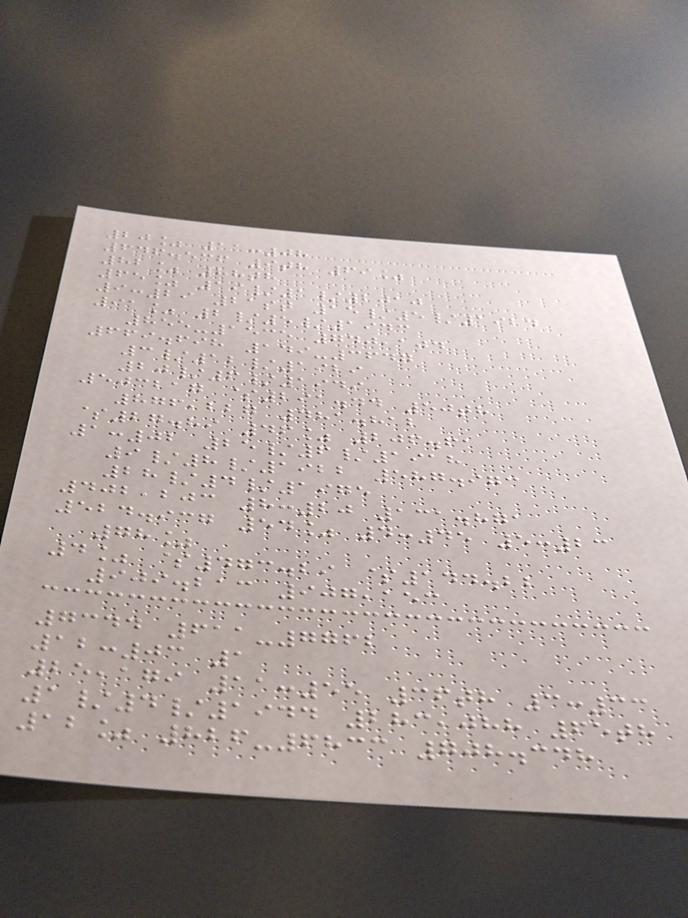20% 11:08
646.536 9th 69%
82% 88th
65% 19/1/2010
9:29 21st 15/5/1924
91% 2/5/1943
855-1535 740,104
669.698 149-3647
3/12/1929
20/6/1949
503217 $291.44 50th
876,227 481.812
$27.89 46% 206.61
1:02 25/6/1918
9/8/1922 587.973
28/4/1975
402,203 8:20 131.871
524.937 54% 4:45 5:23
78%
4% $473.29 $144.22
909.213 907,153
7344 611-7762
12:03 1
25,179 11:55 36th 3:33
1/4/1944 283,088 65th
12% 826-6833 708.348
